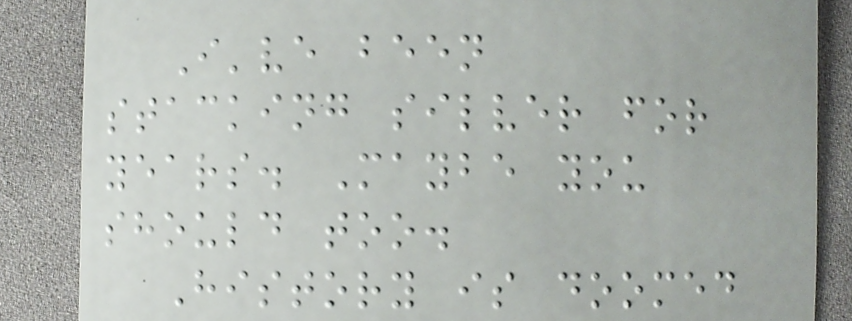I've been
stacking silver for
years. Maybe you
should too.
History is doomed
